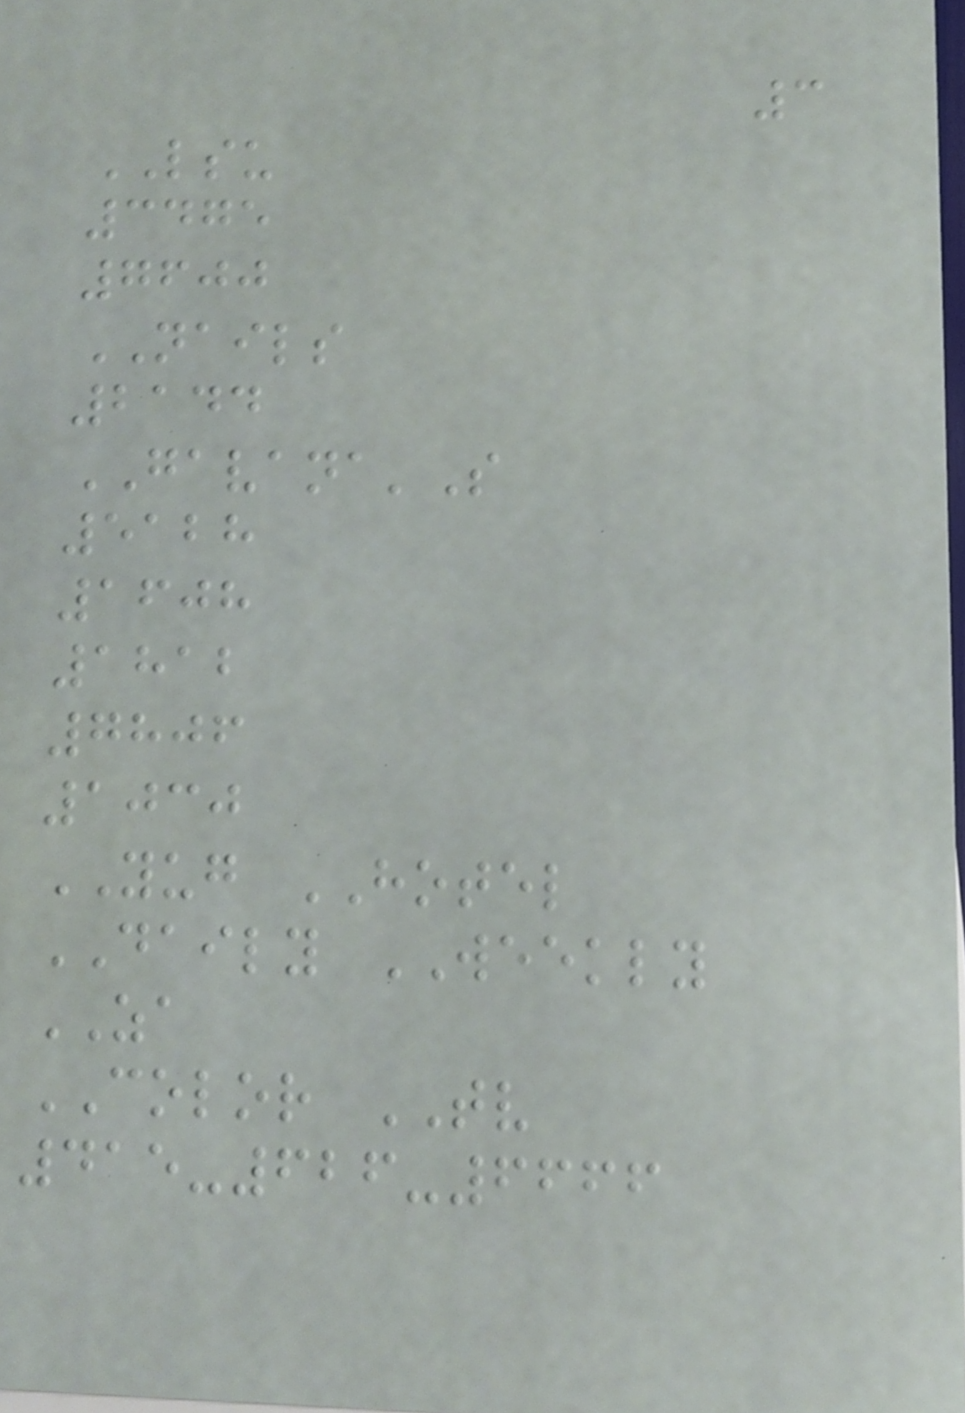3
LSU
3475
7600
NAILS
2144
GAVANA'S
5128
1608
1812
7806
1030
YUG HOTEL
DAILY WEEKLY
ZA
COLOR TV
415-626-6666
